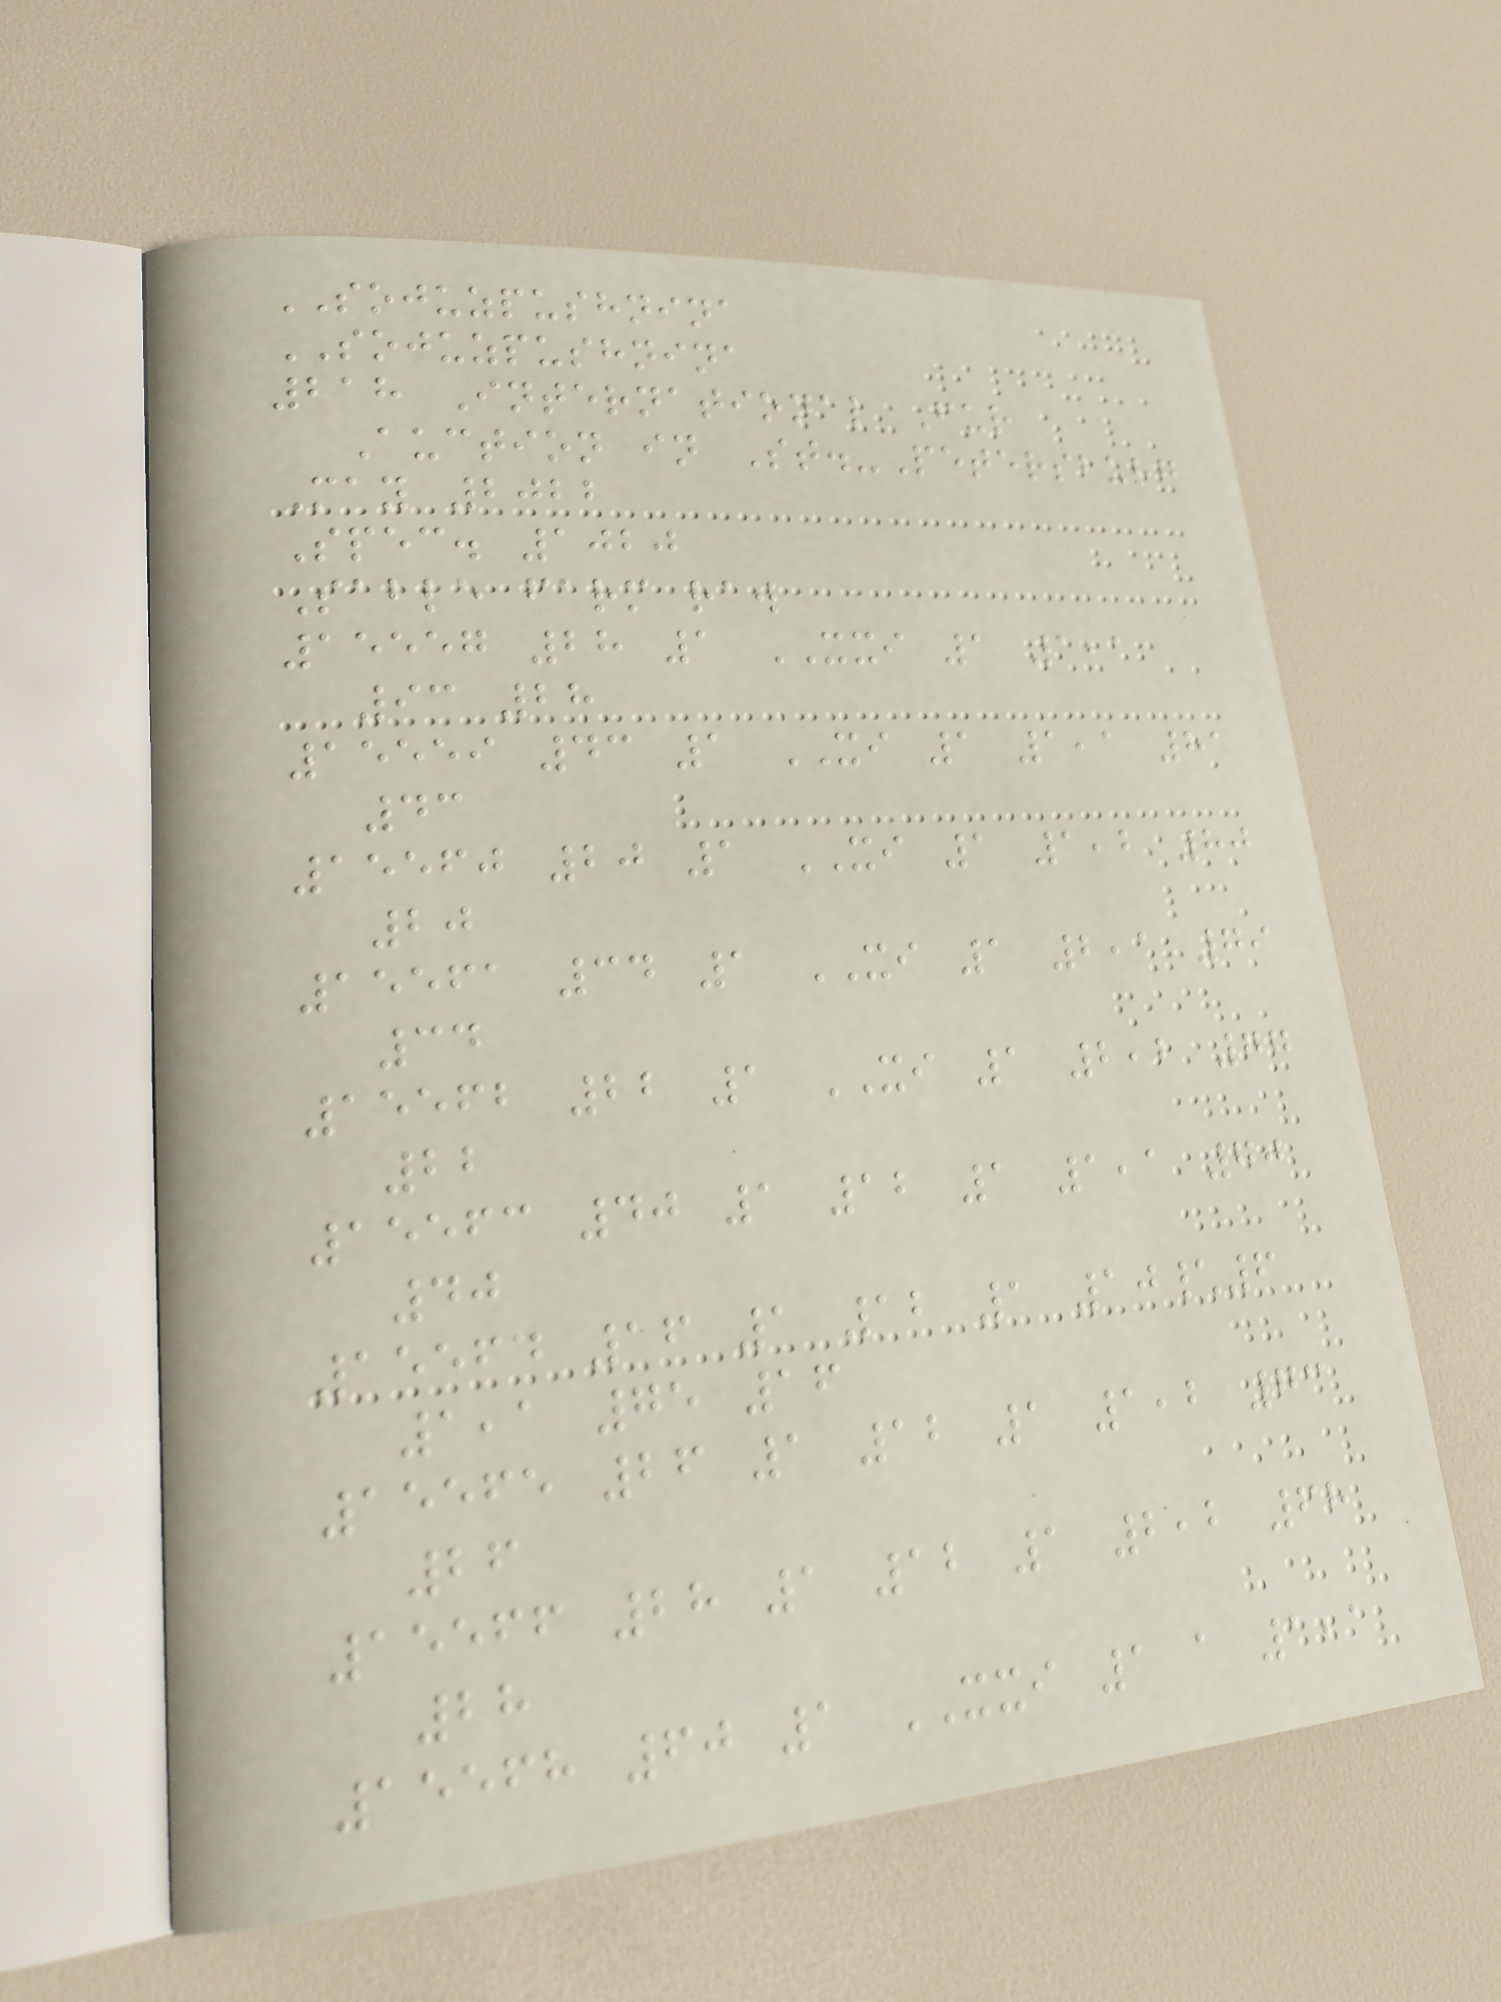SOJUZPUSHNINA
SOJUZPUSHNINA
218 International Fur
Auction in St.-Petersburg
May 2022
Spec. 1020
Sable farm raw
15557 28 1 XXI 1 1,1
93 28
15559 43 1 XI 1 1,1 81
43
15560 20 1 XI 1 1,2 80
20
15561 34 1 XI 1 2,1 79
34
15562 22 1 XI 1 2,2 77
22
15563 40 1 12 1 1,1 70
40
15564 16 1 12 1 10\6
1,1 75 16
15565 26 1 12 1 1,2 73
26
15566 28 1 12 1 2,2 68
28
15568 60 1 XXI 1 a 1,1
